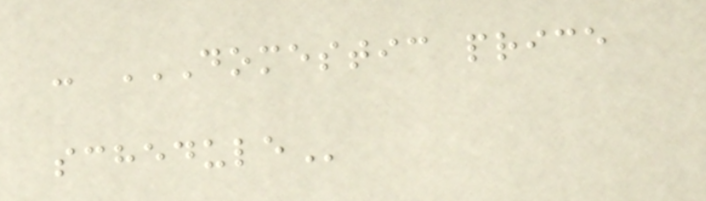- DOMESTIC PRICE
SCHEDULE
